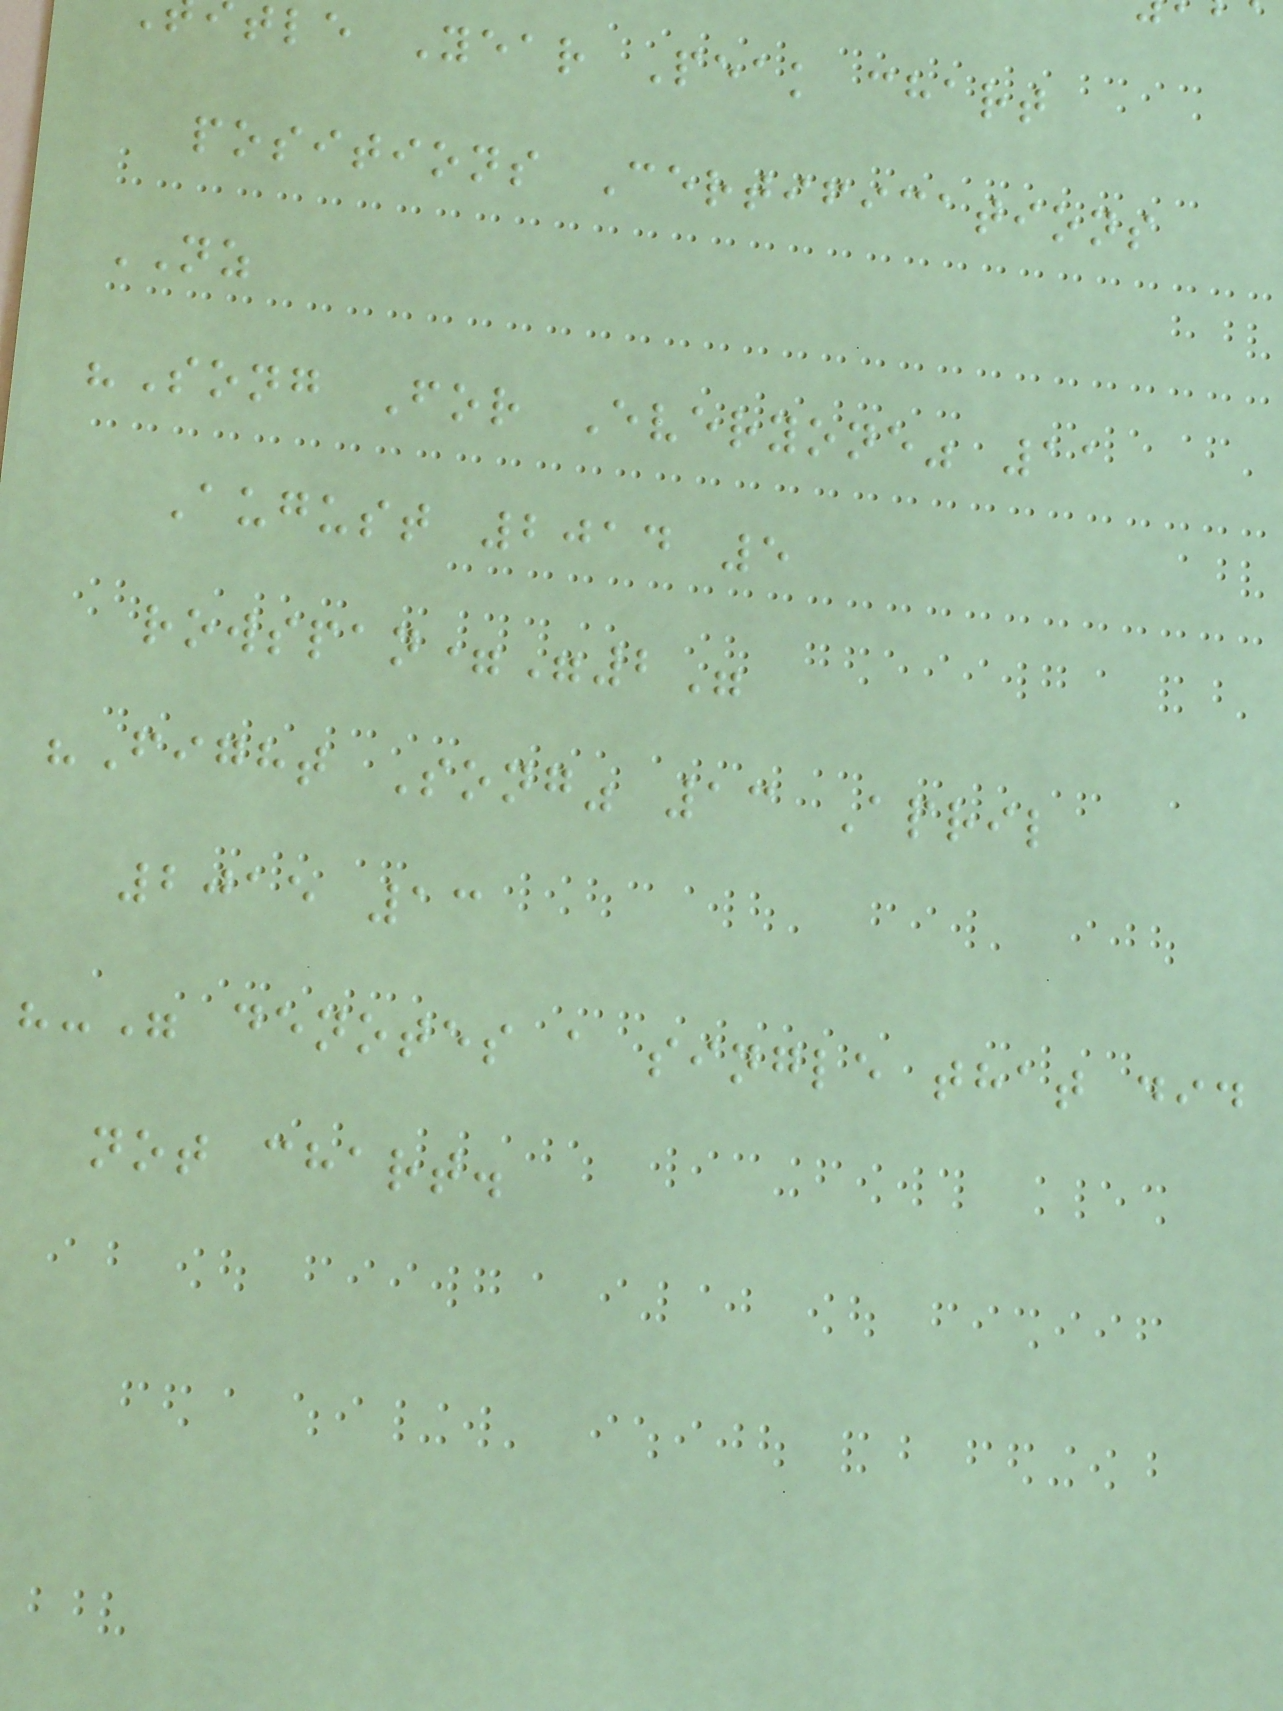tle Year Peak chart
positions Certifications
NZ
"Song For Everyone" 11
August 2014 5
rowspan="2"
"Fight Song" 13 April
2015 13
"-" denotes a single that did
not chart.
